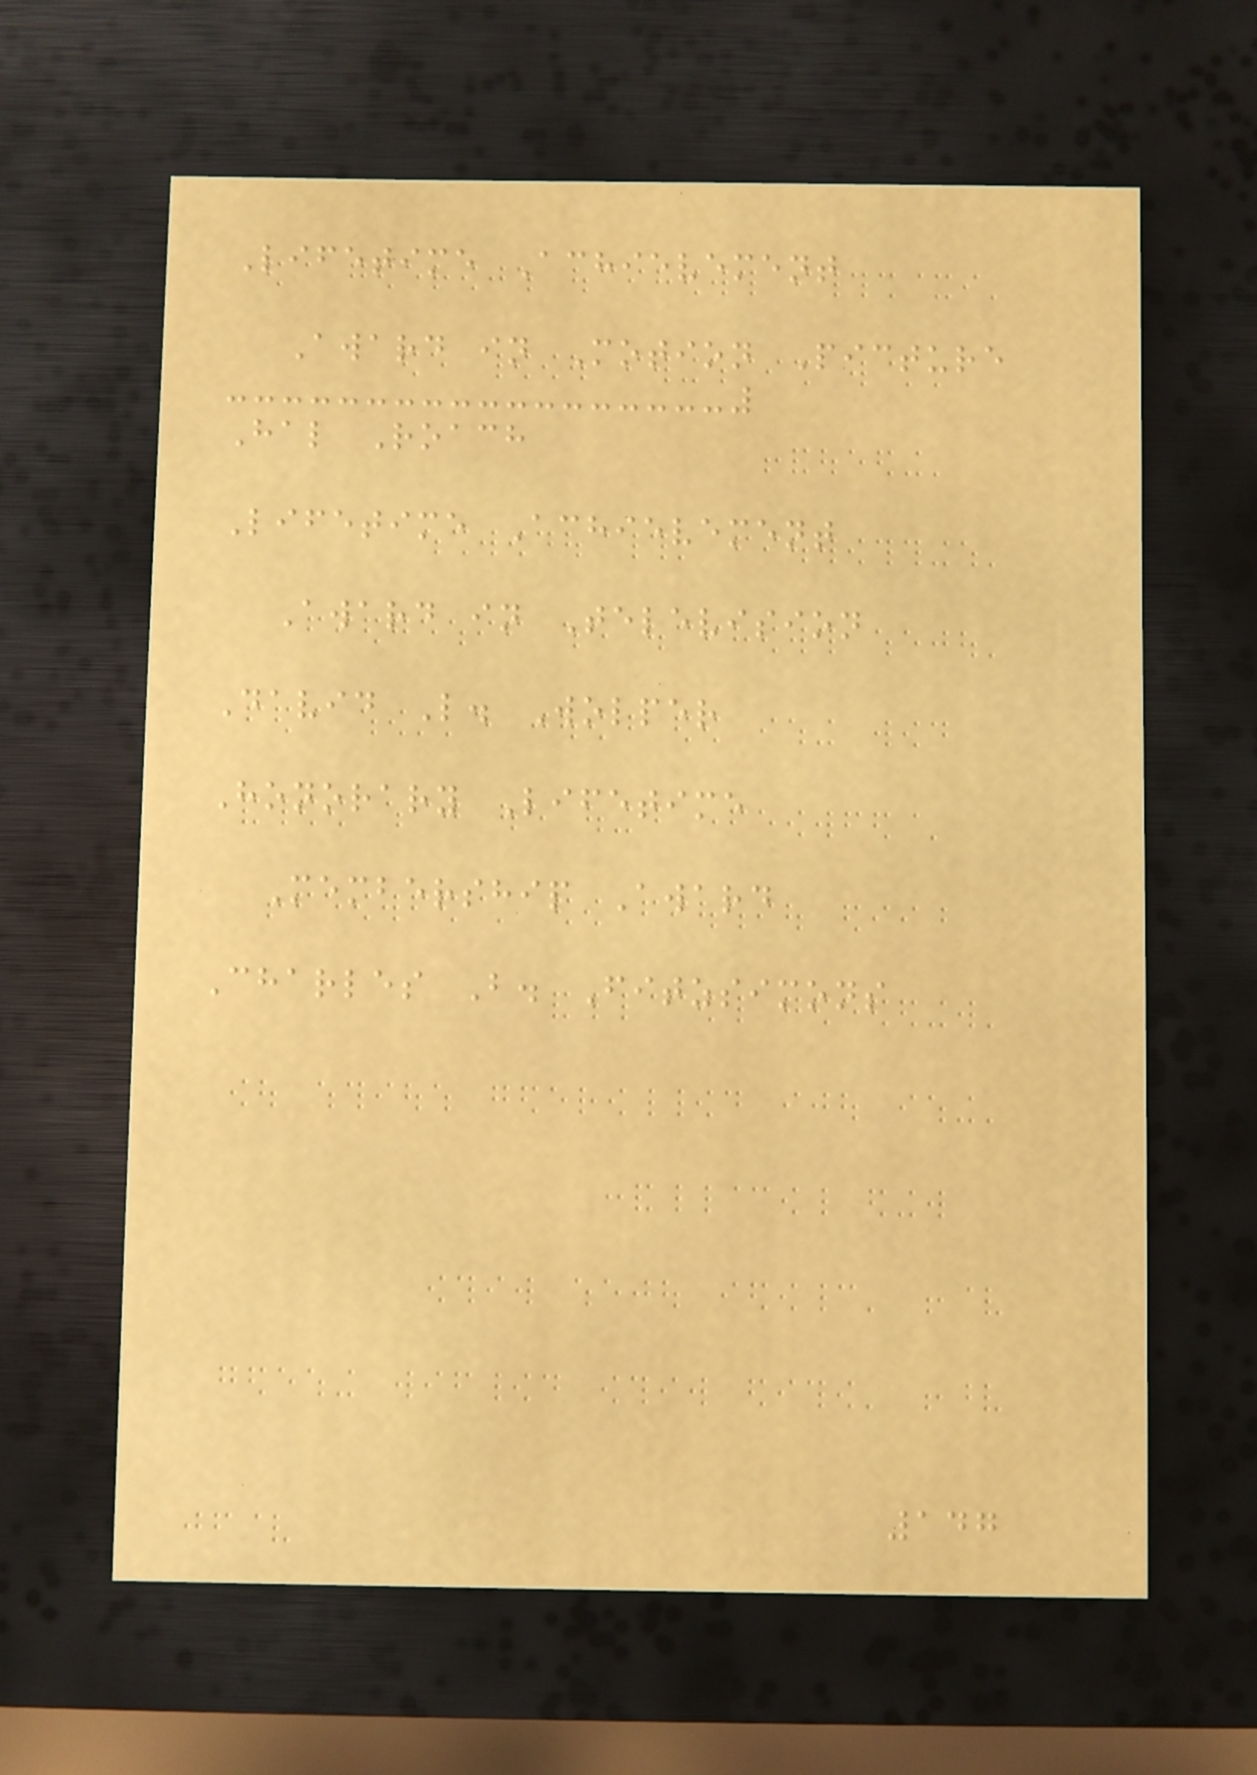Lifetime Achievement
Award in Motion Picture
Hal Roach
Lifetime Achievement
Award in Television
David L. Wolper
Honorary Lifetime
Membership Award
Charles B. Fitzsimons
147
